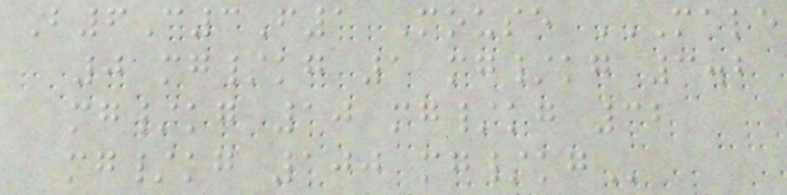B6C3F1 Mouse MALE
0 MG/KG 1 MG/KG 3.2
MG/KG 10 MG/KG 32
MG/KG 100 MG/KG
